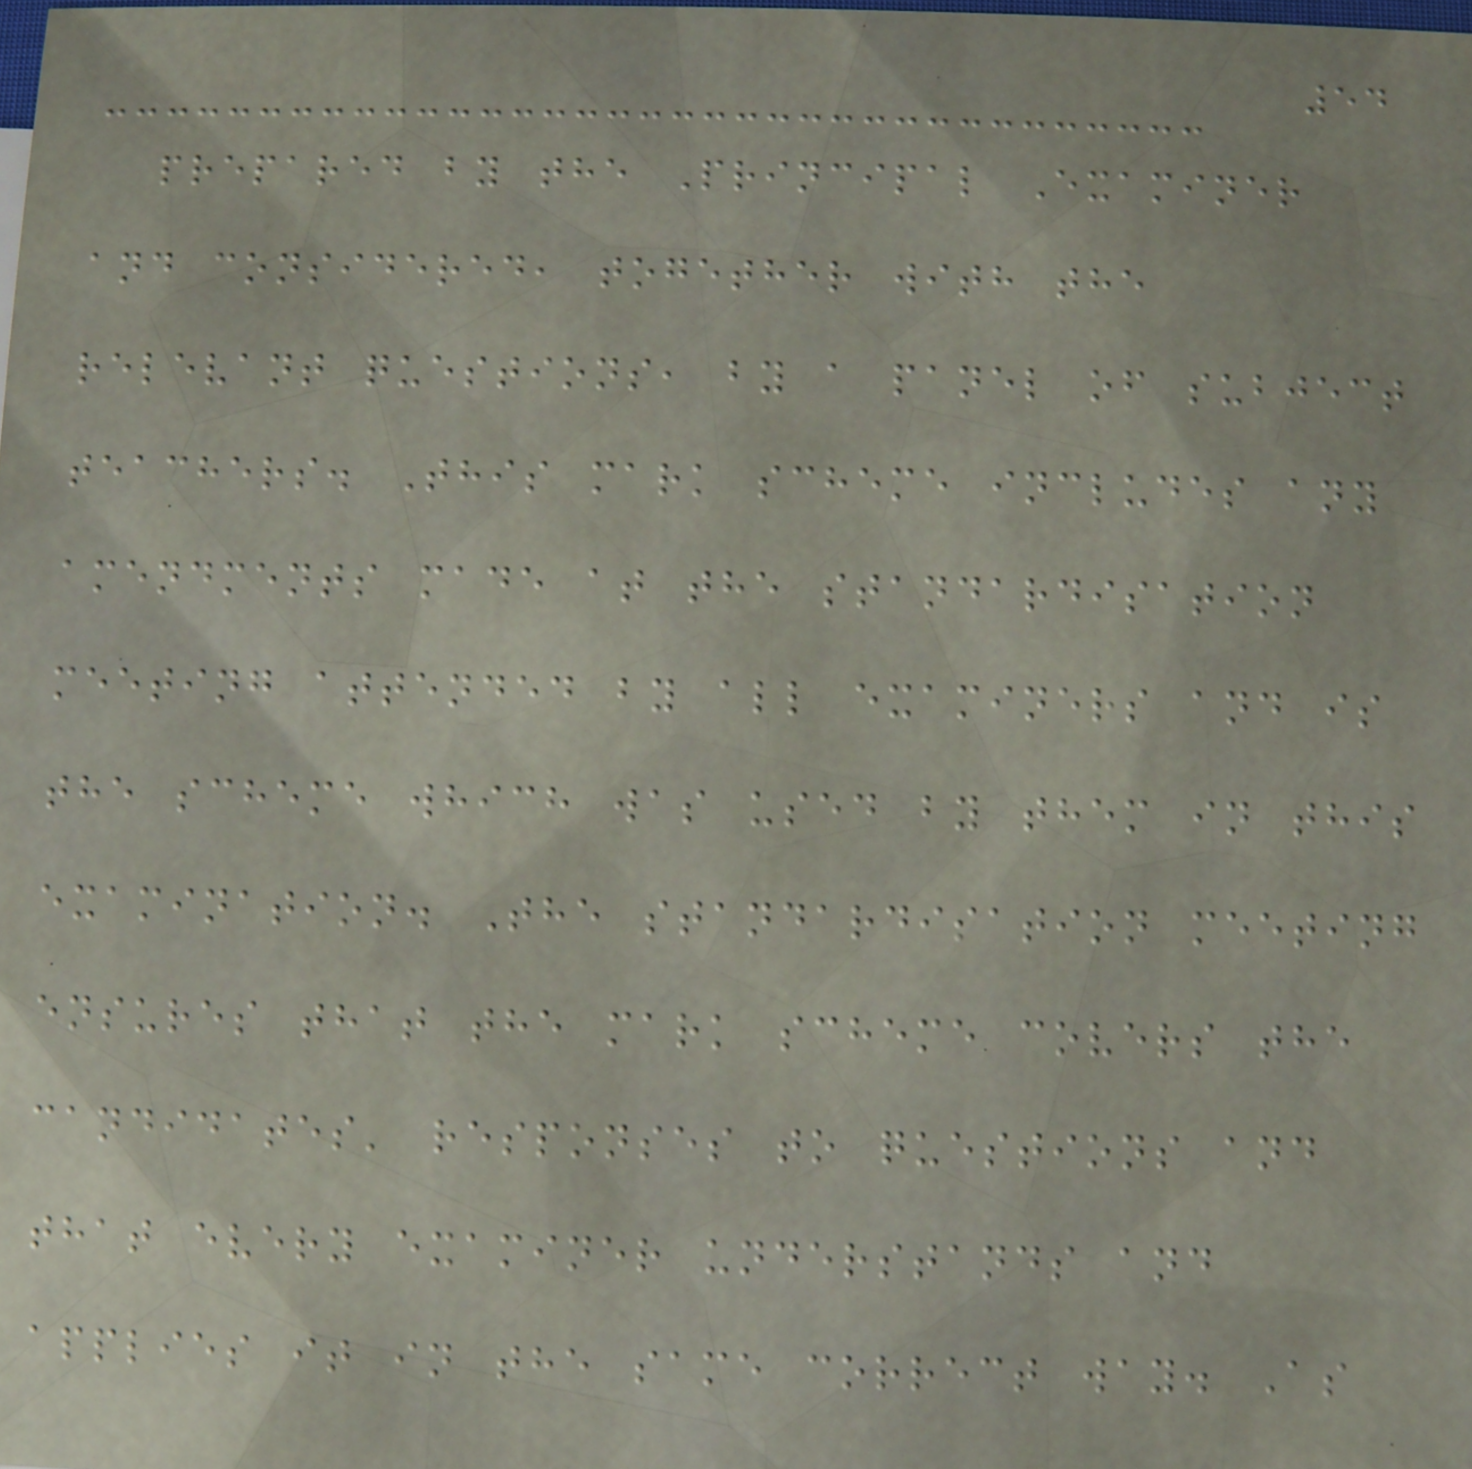54
prepared by the Principal Examiner
and considered, together with the
relevant questions, by a panel of subject
teachers. This mark scheme includes any
amendments made at the standardisation
meeting attended by all examiners and is
the scheme which was used by them in this
examination. The standardisation meeting
ensures that the mark scheme covers the
candidates' responses to questions and
that every examiner understands and
applies it in the same correct way. As
